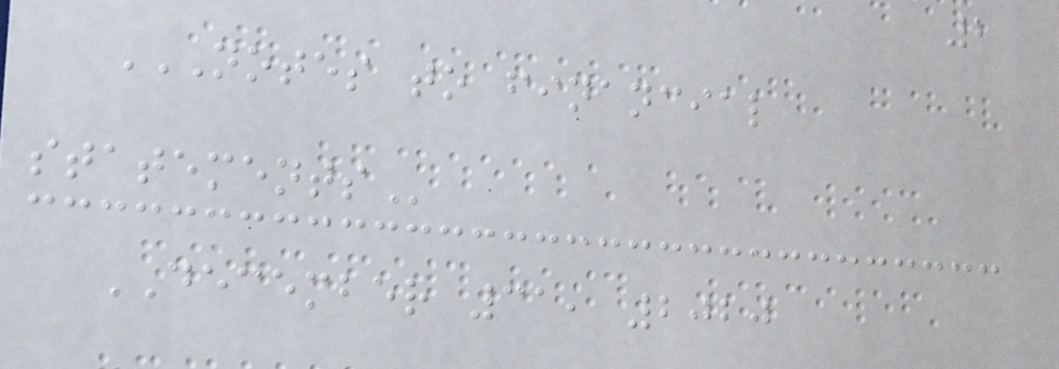2
NOTES TO FINANCIAL
STATEMENTS
DECEMBER 31, 2020
